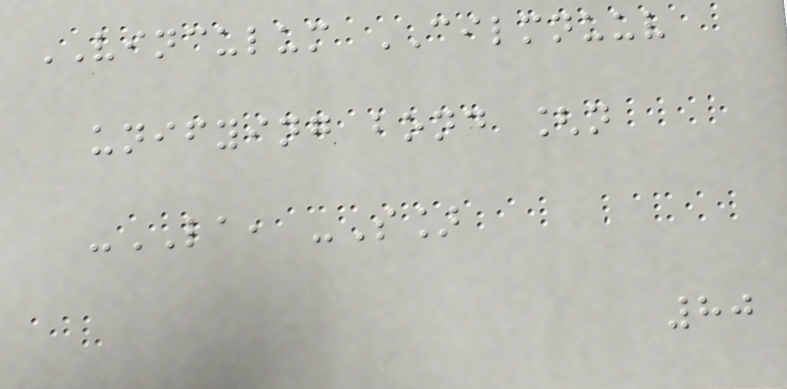VINCULUM CILMNUUV
unifying bond [n
-LA, -S]
80
